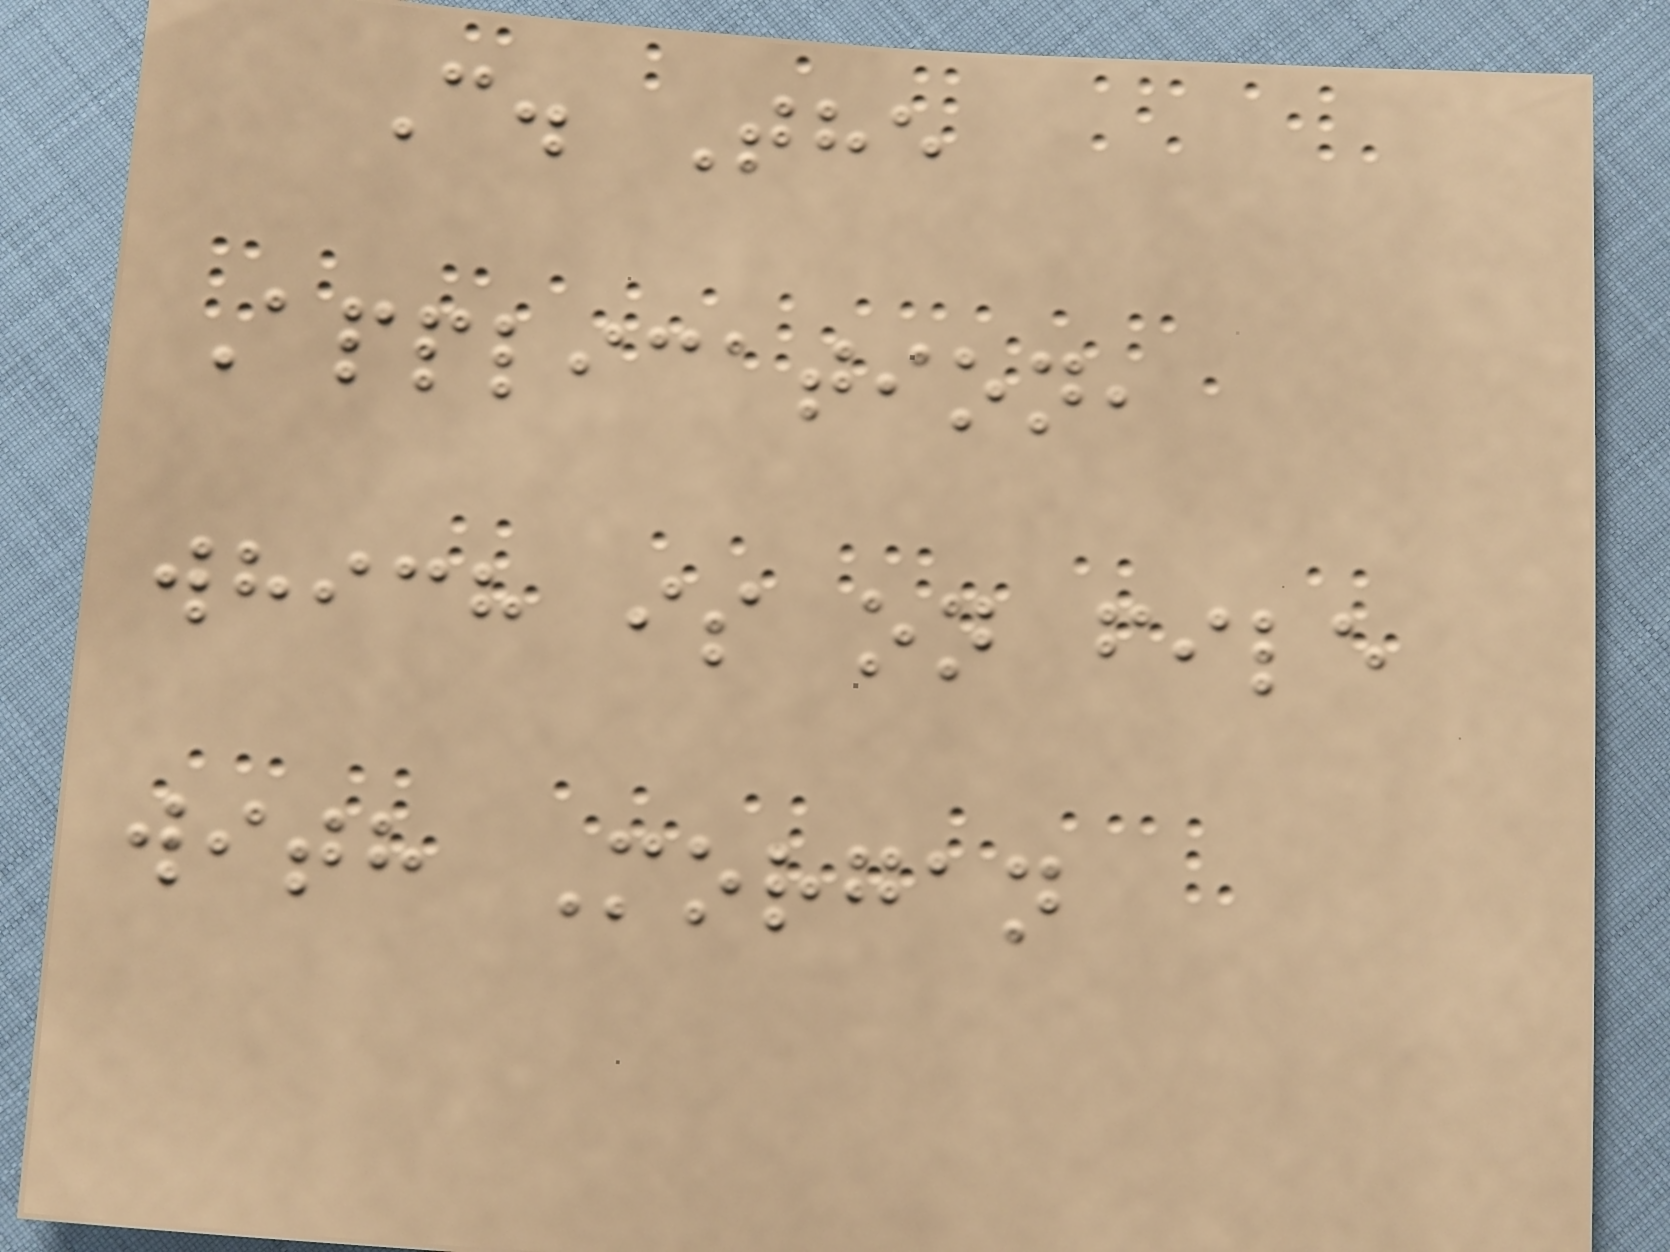C. The
Application,
which is on file
with Morgan
